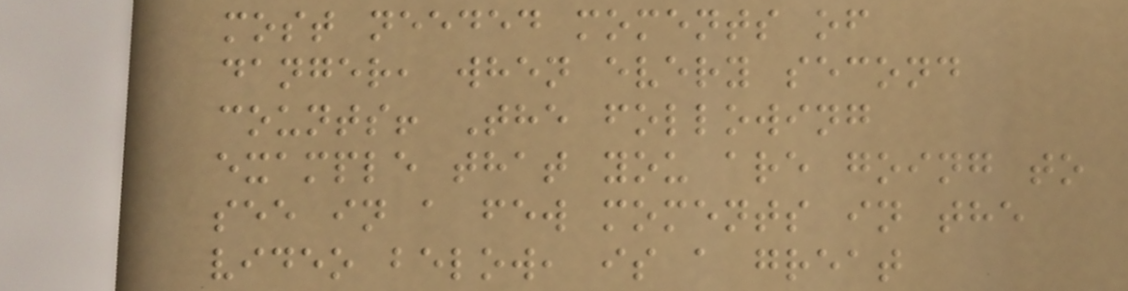most needed moments of
danger, when every second
counts! The following
example that you are going to
see in a few moments in the
video below, is a great
